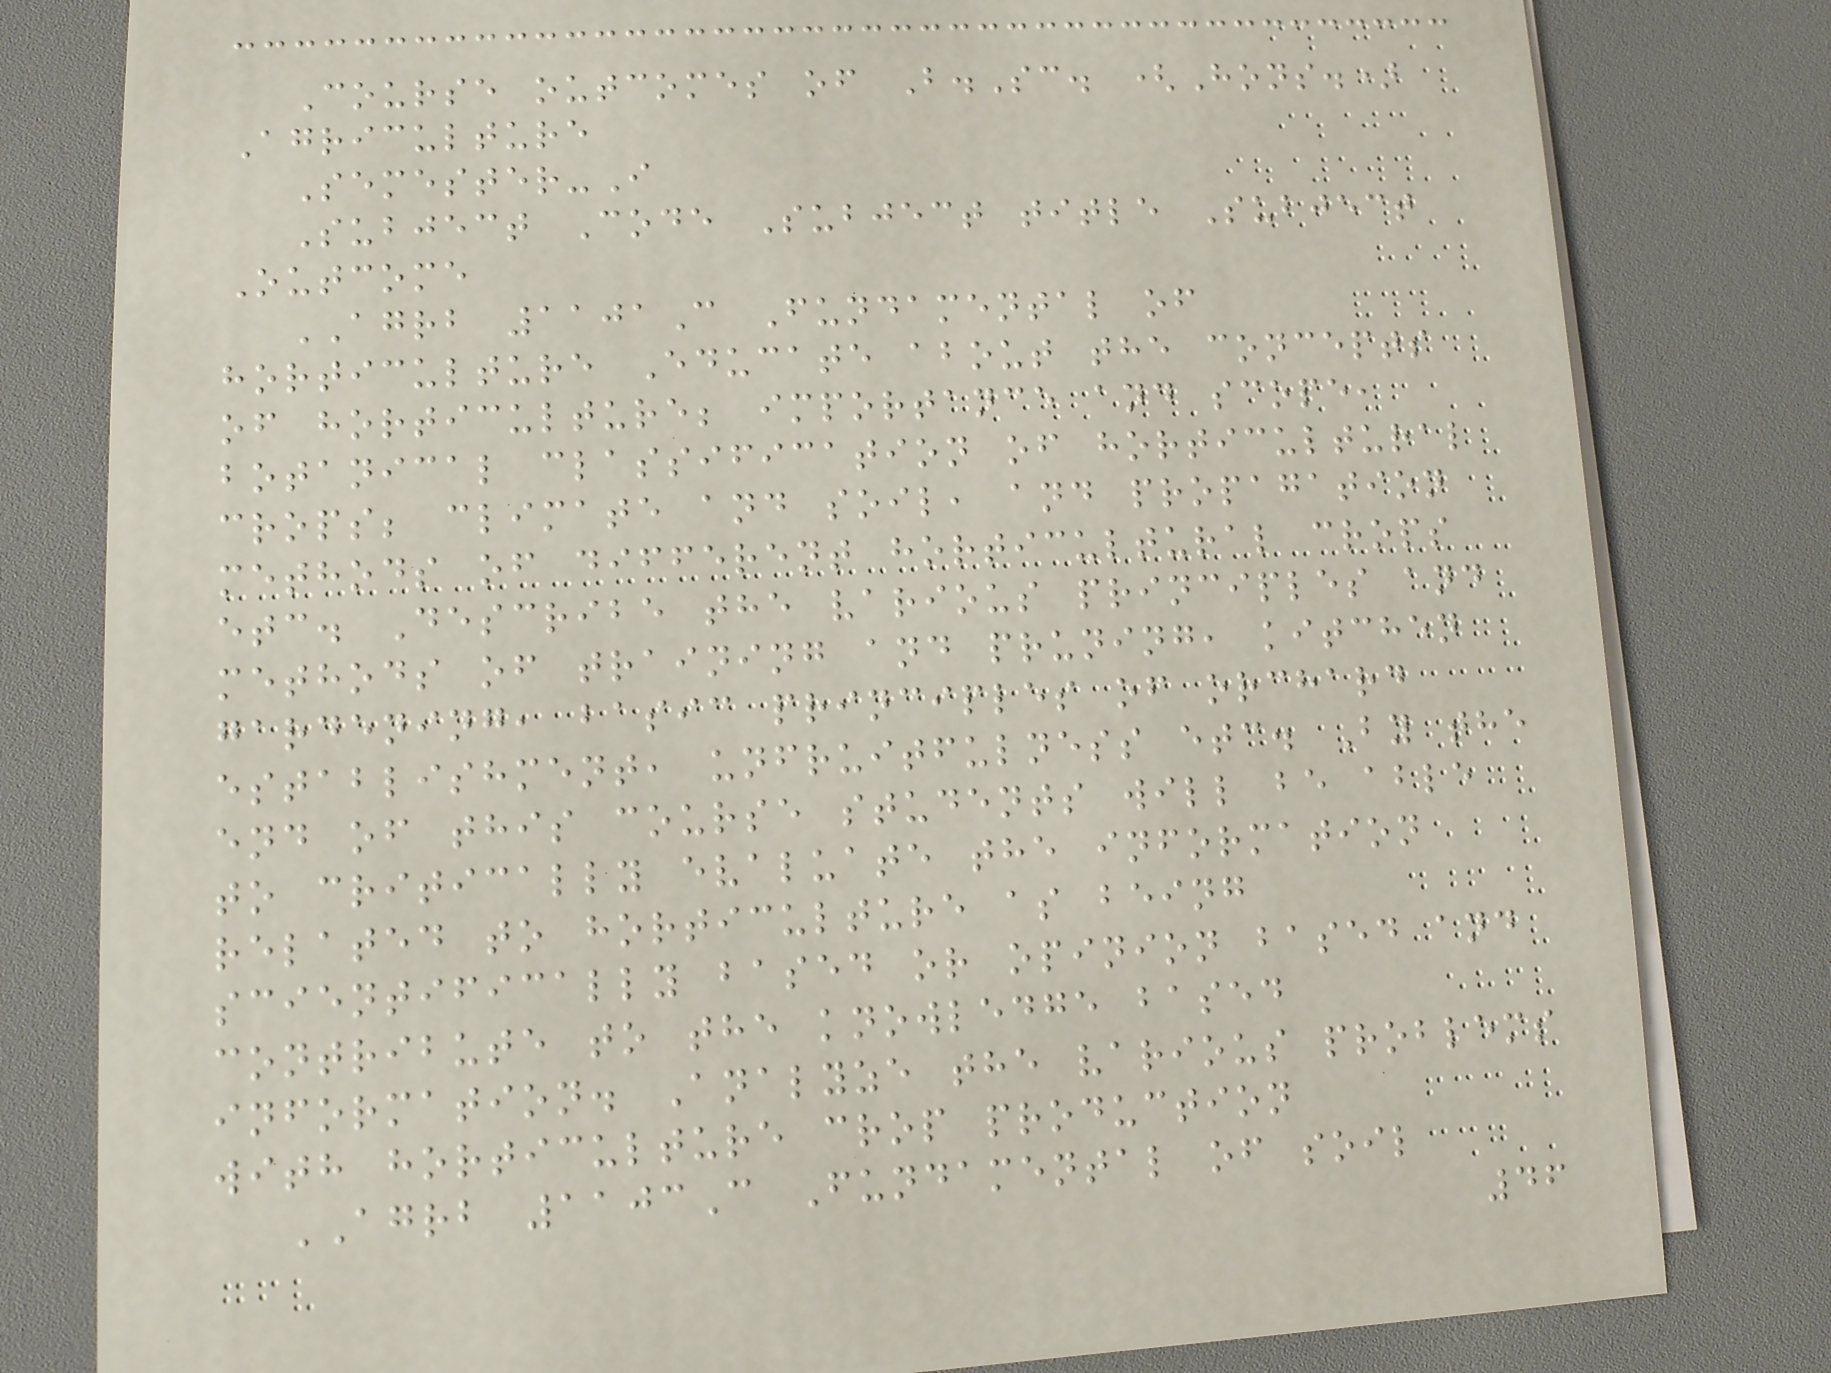Course outcomes of B.Sc. (Hons.)
Agriculture
Semester-I
Subject Code Subject title Subject
Outcome
AGRB 1101C Fundamental of
horticulture Educate about the concepts
of horticulture; importance and scope,
botanical classification of horticultural
crops; climate and soil, and propagation
methods of different horticultural crops
etc. Describe the various principles and
methods of training and pruning, kitchen
gardening, basic principles of orchard
establishment, unfruitfulness etc. By the
end of this course students will be able
to critically evaluate the information
related to horticulture as being
scientifically based or opinion based and
contribute to the knowledge based
information. Analyze the various problems
with horticulture crop production
AGRB 1103C Fundamental of soil
46
